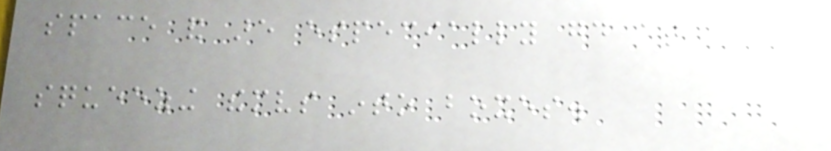space and are especially good at
squeezing themselves into boxes.
